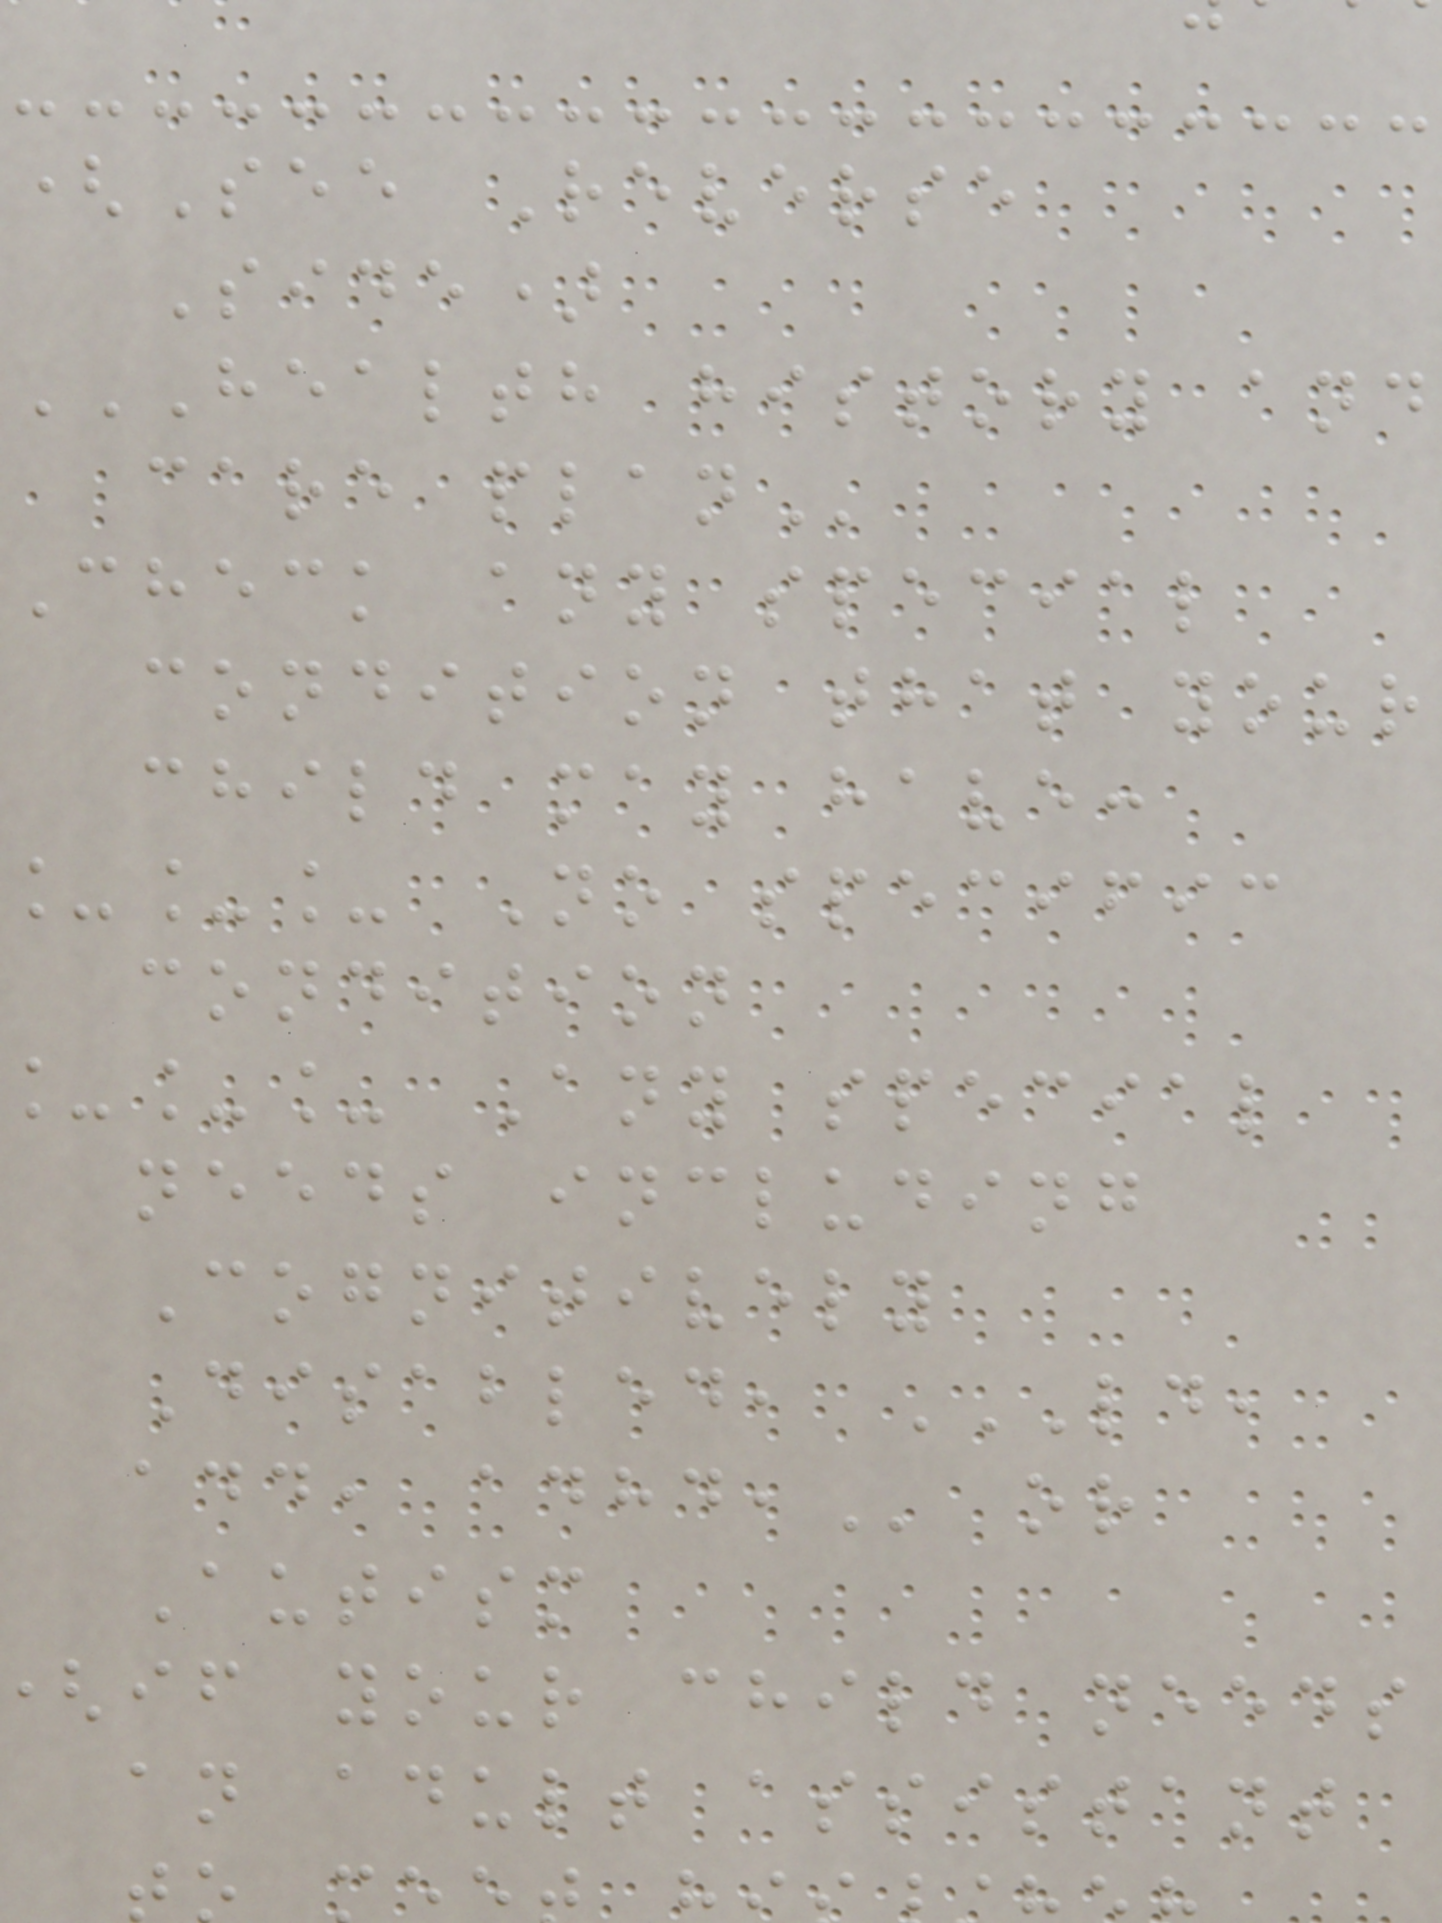(See Reverse
Side)
HEALTH HISTORY AND
care
Check any special
condition that your
child may have:
___ No specific
condition
___ Any special
needs including
Cognitively
Disabled, LD,
add,
Autism
if your child needs
an adult assistant
